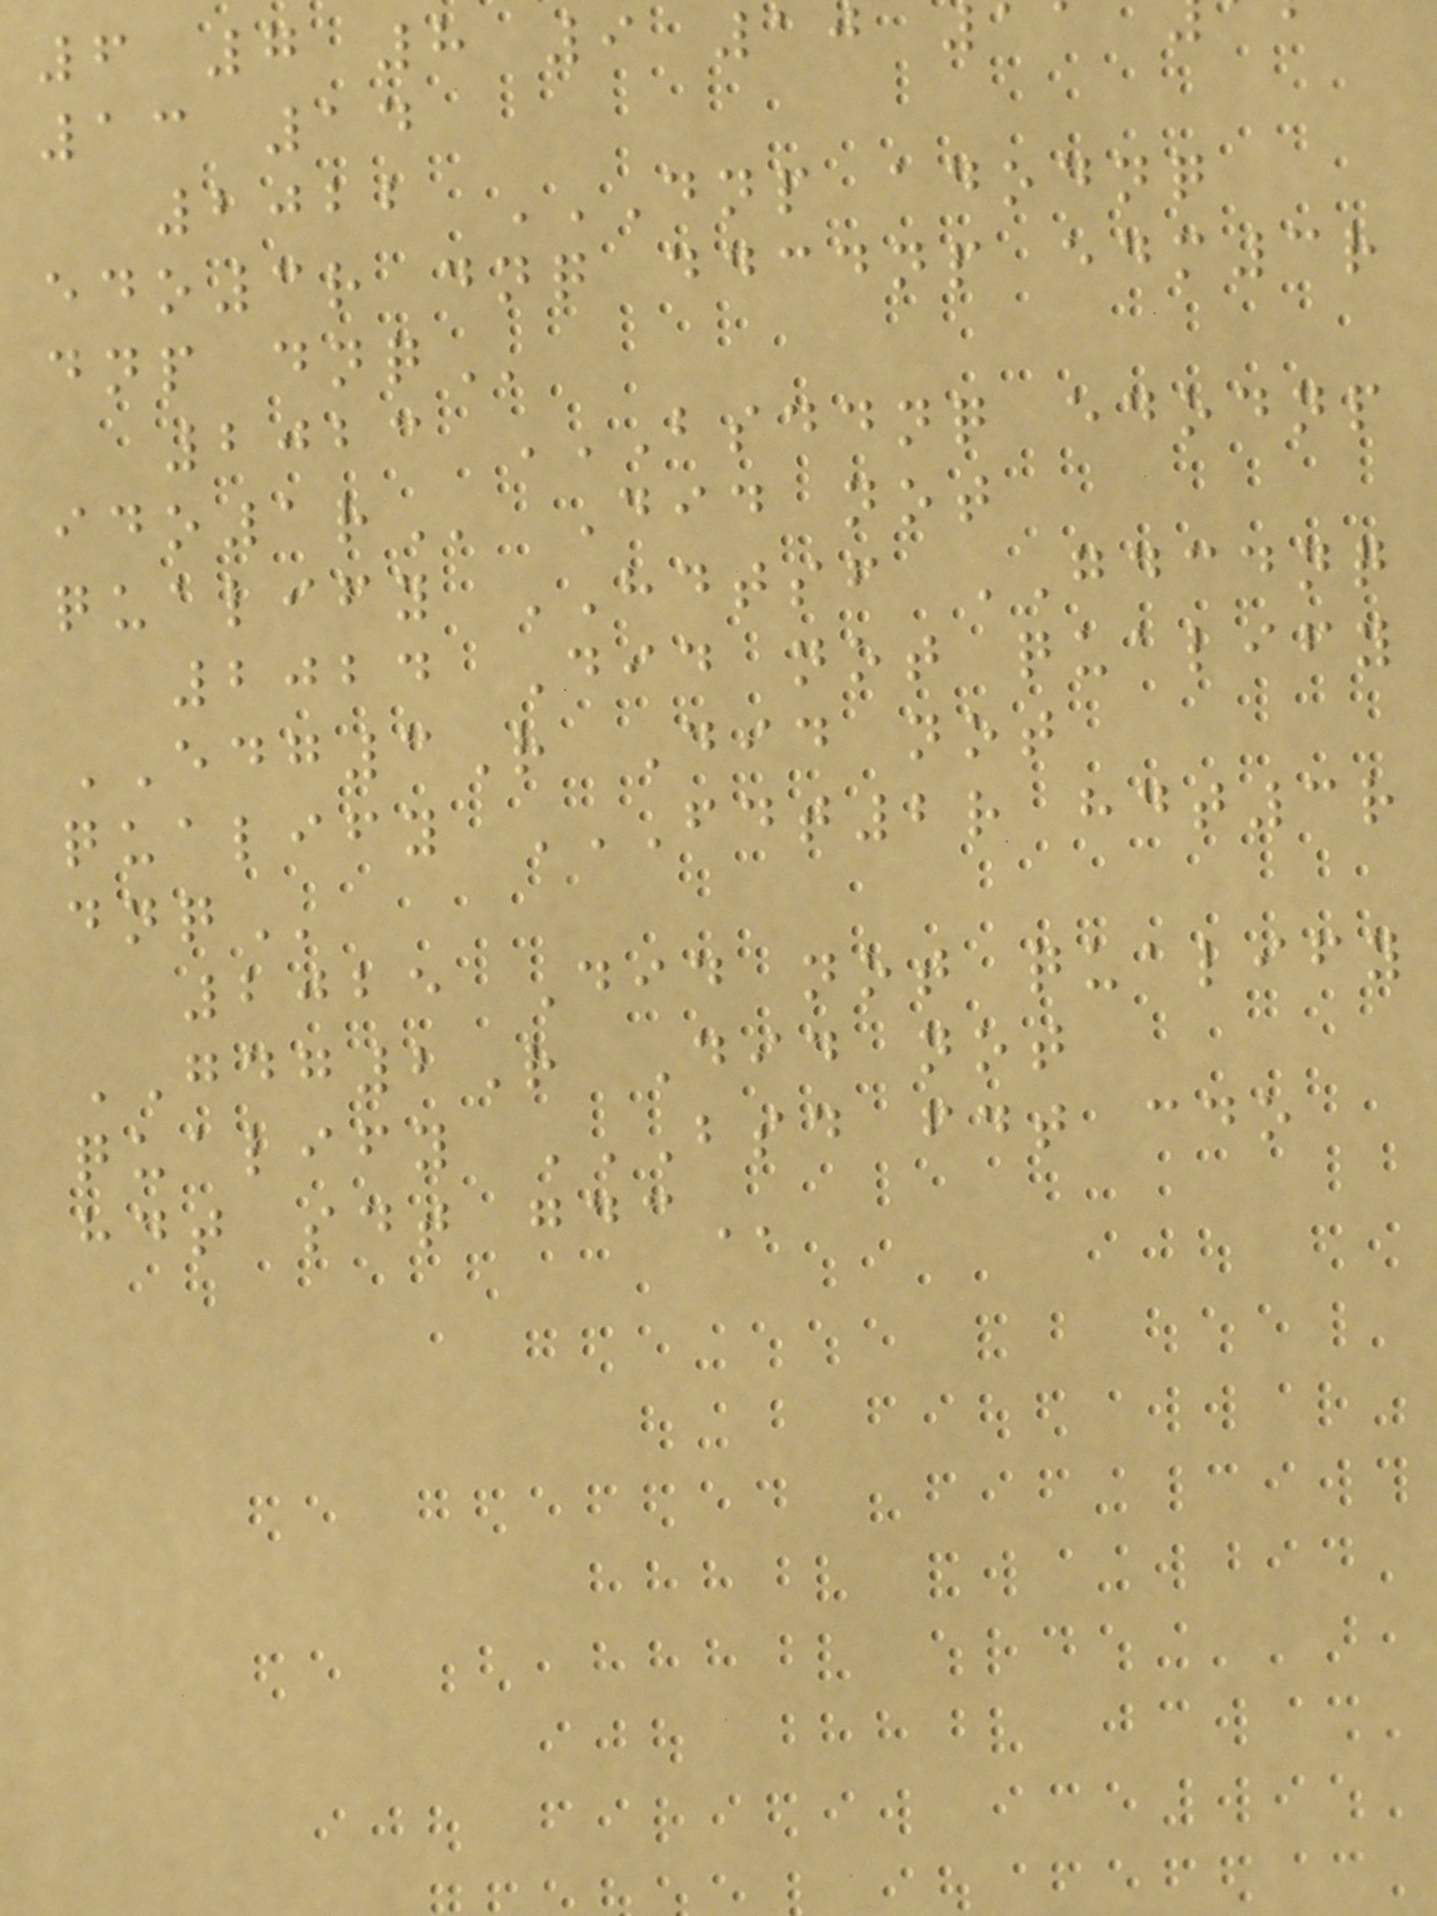6 7 8 9 10
13 14
2022 DNP ADODNQ
edo3r dnq ddcdnp edm3r
2023 BSDDNQ EDODNP
Did not
qualify HDTSF GDCDNQ
2024 Did not qualify
EDG3R Did not
qualify FDT2R HDT3R
2025 Did not qualify
GDG2R Did not
qualify BSD FDT CDO
hdt sdt
